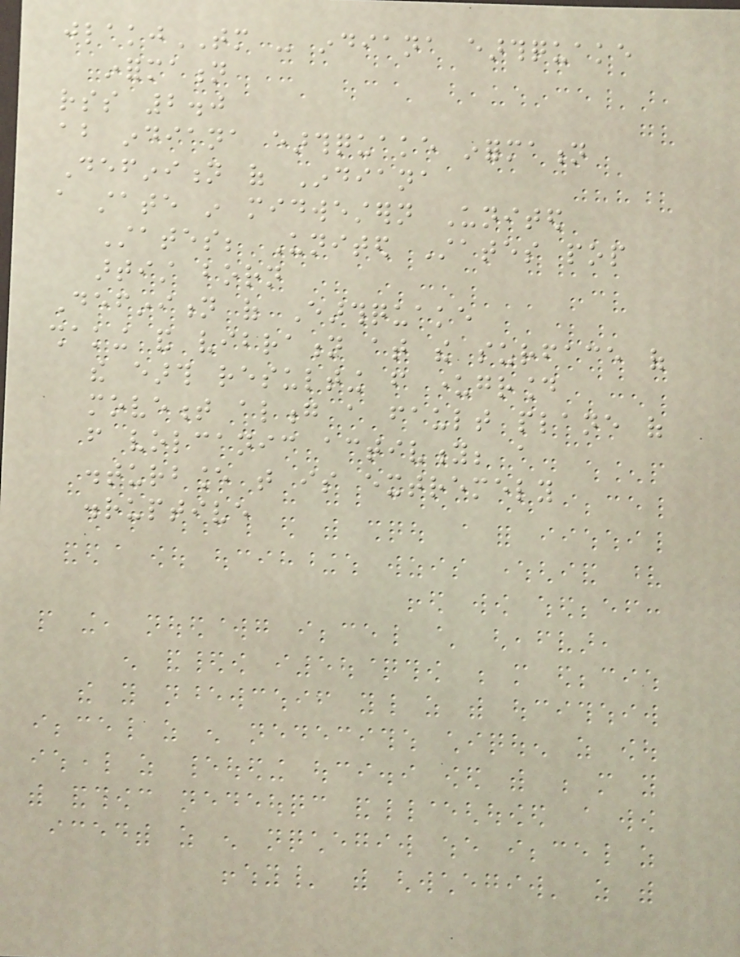jlakjTM - indiana earthquake
information
rss 2.0
about indiana earthquake information
Definition of Indiana
a state in midwestern United
States; United States pop
artist born
Definition of Earthquake
shaking and vibration at the surface of
the earth resulting from underground
movement along a fault plane of
from volcanic activity; a
disturbance that is extremely
disruptive
